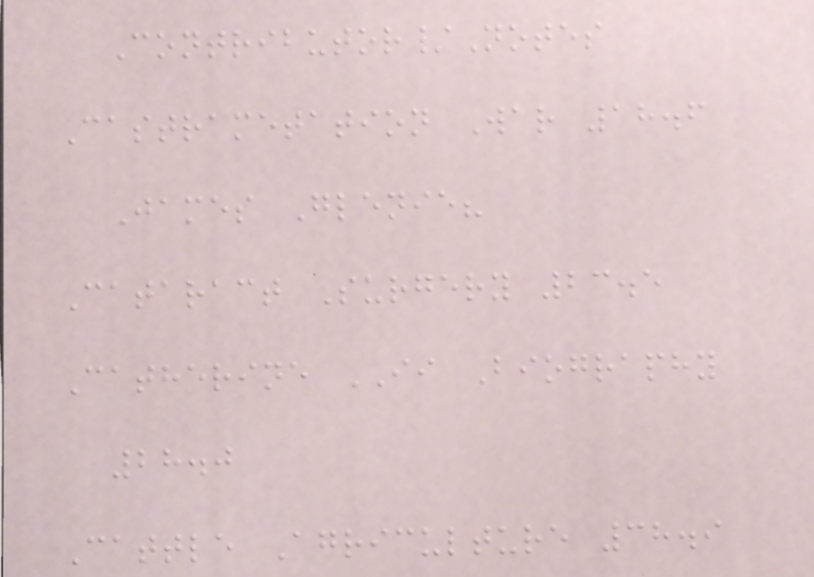Contributor/Notes
Castrametation War 18.6
James Glenie?
Cataract Surgery 23.5
Catherine II Biography
28.0
Cattle Agriculture 38.9
